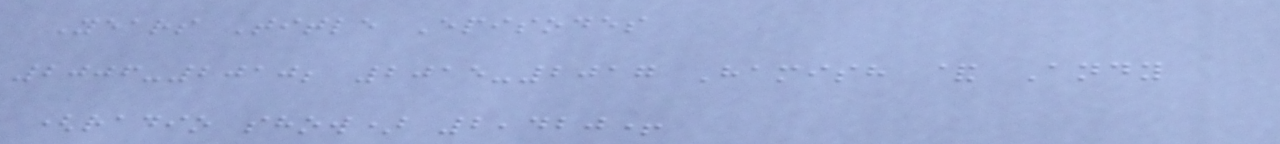Years Title Episodes
2006-2010; 2015-2017 Hamish & Andy
(radio show) 2,420+
